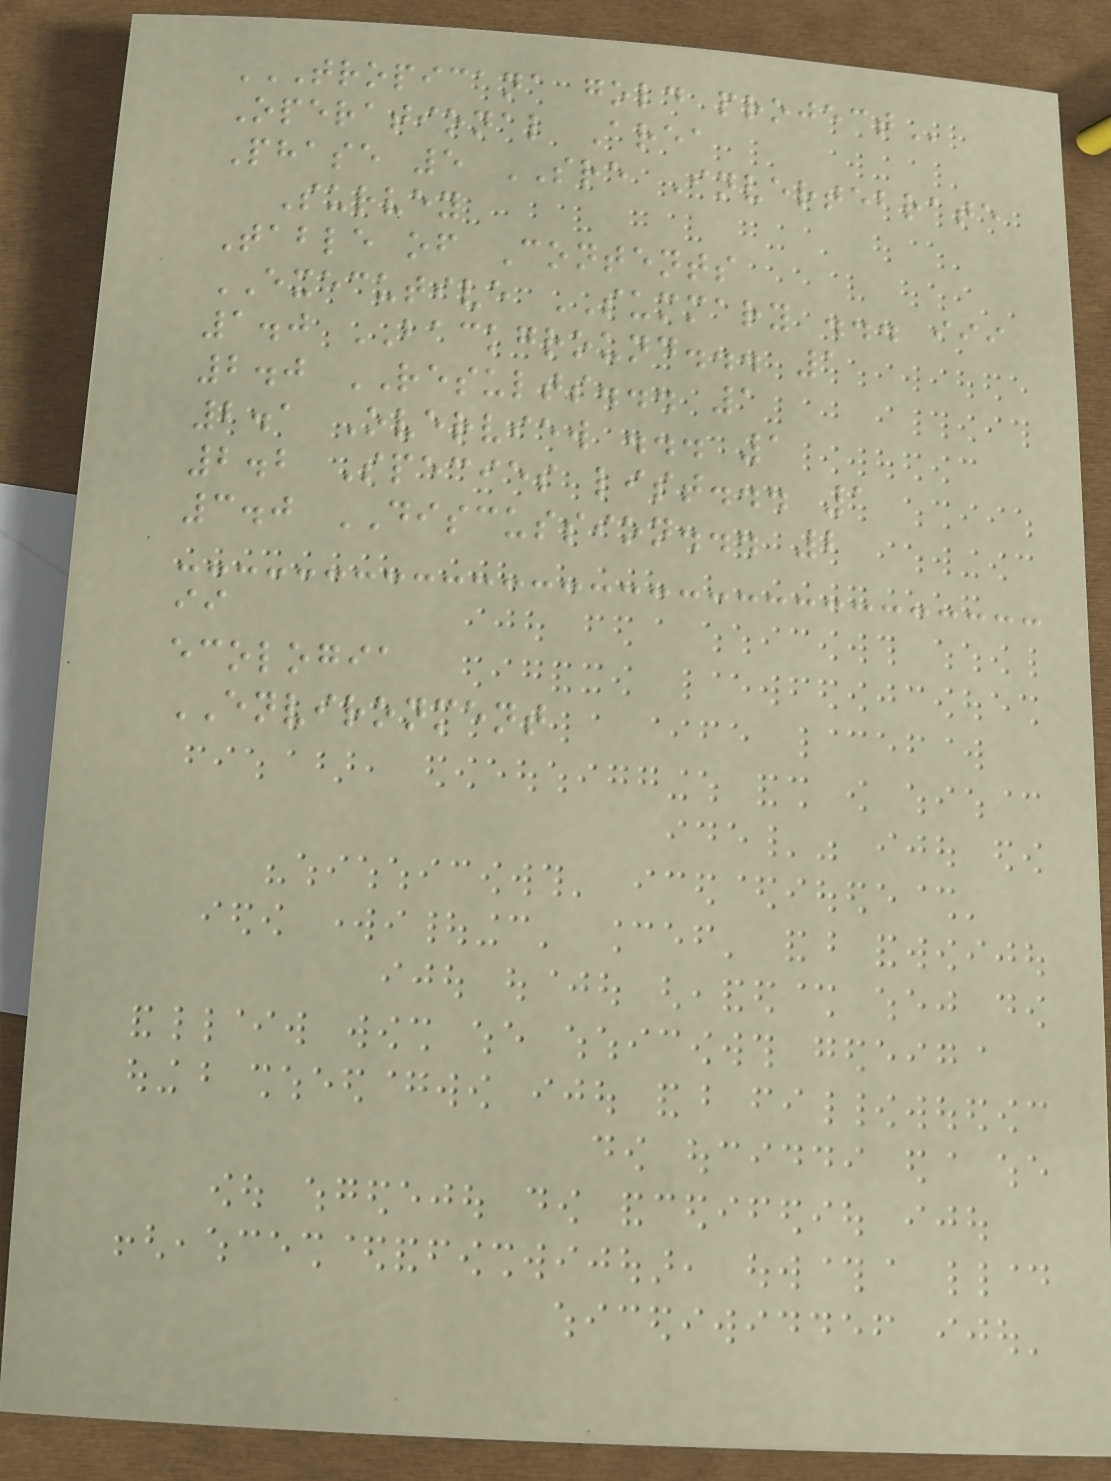TROPICANA GOLD PROJECT
Operational Area
Phase 5 SRE Invertebrate
Survey
Table of Contents
EXECUTIVE SUMMARY ... iii
1.0 BACKGROUND... 1
2.0 RESULTS... 1
2.1 Overview ... 1
2.2 Species list... 1
3.0 DISCUSSION... 2
ii
ecologia
ENVIRONMENT
